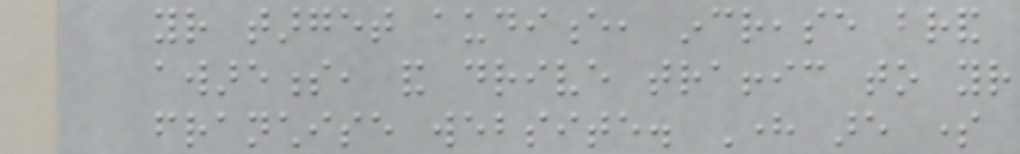your target audience, increase brand
awareness, and drive traffic to your
franchise website. Here are some
